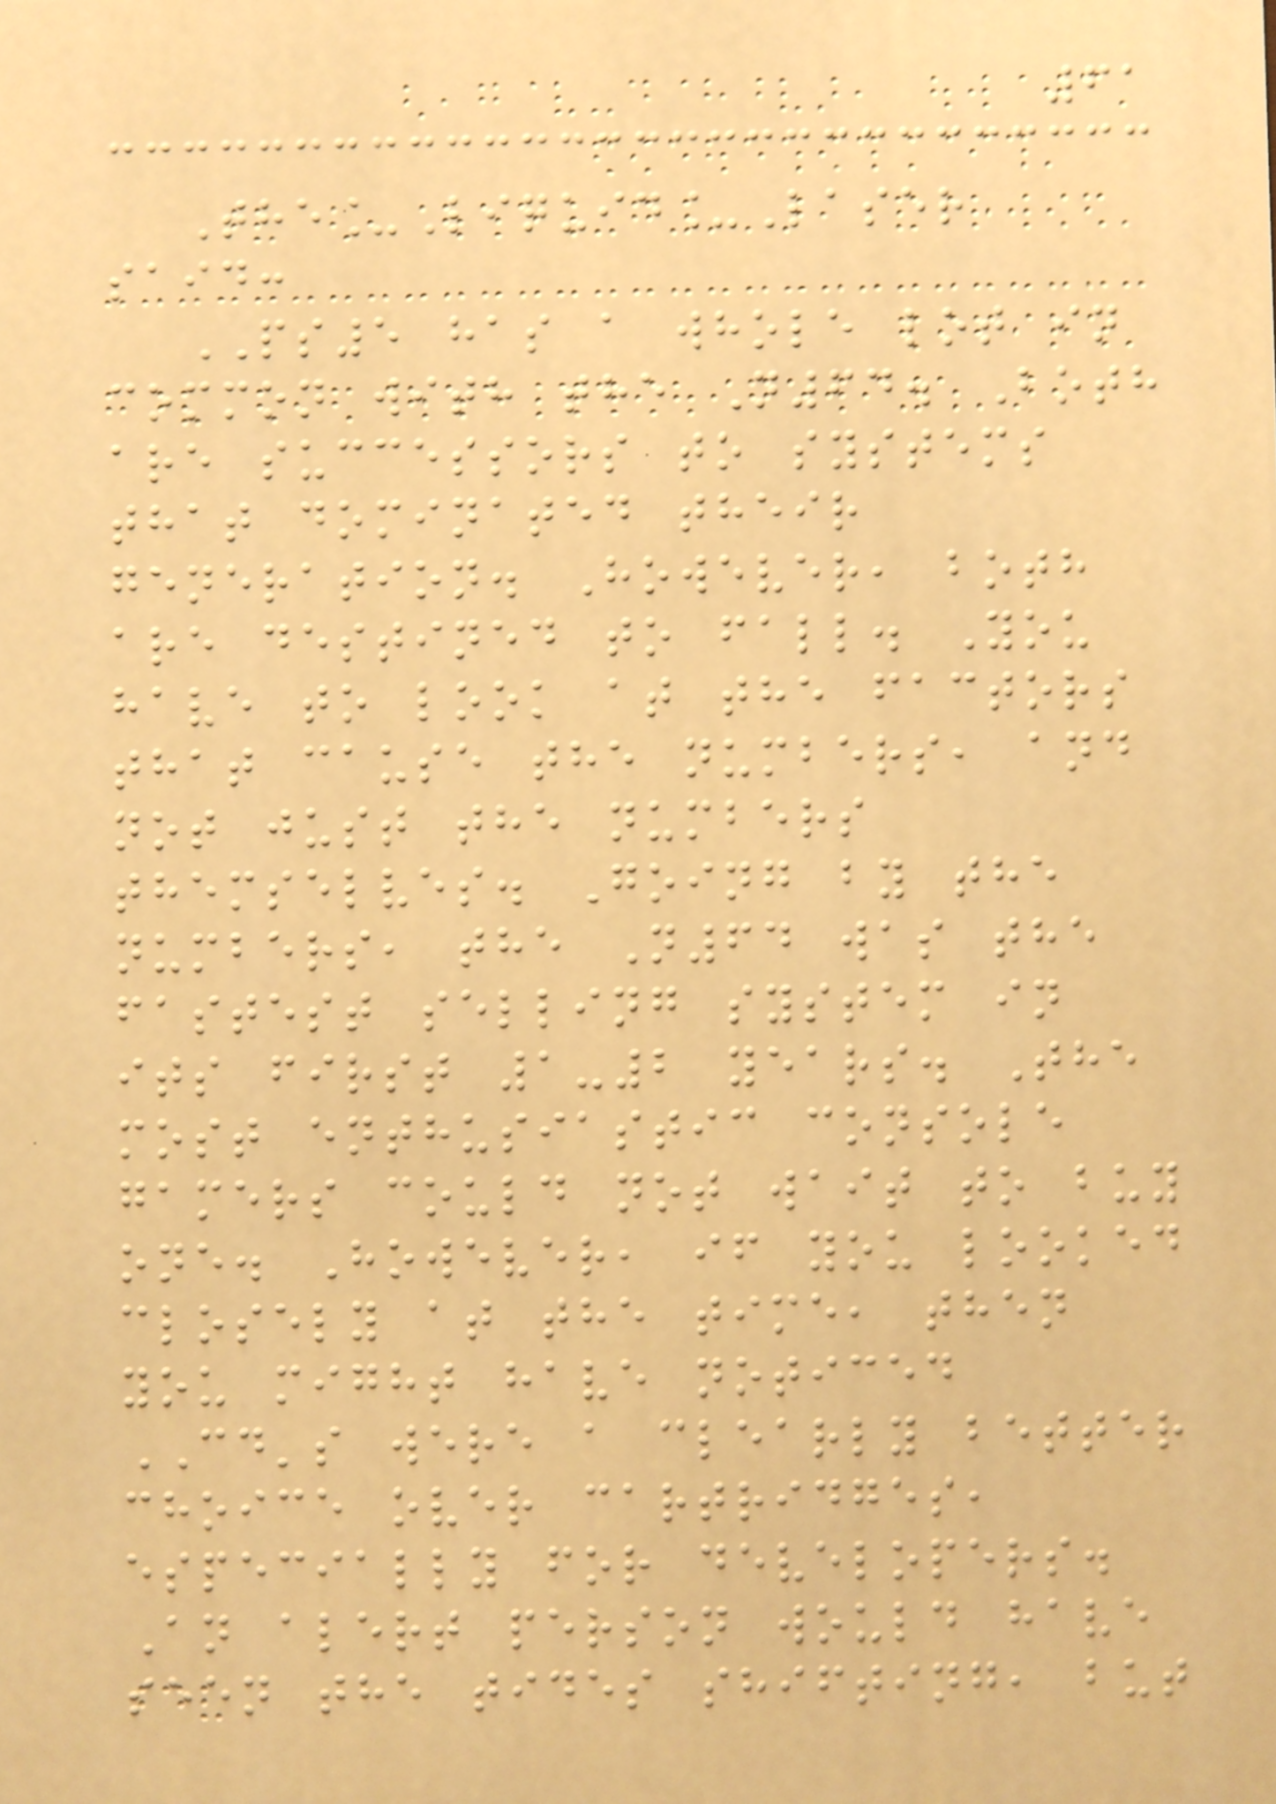61
The_Liquid_Laser
said:
PS5 has a whole lot in
common with the N64. Both
are successors to systems
that dominated their
generation. However, both
are destined to fall. You
have to look at the factors
that cause the numbers, and
not just the numbers
themselves. Going by the
numbers, the N64 was the
fastest selling system in
its first 1-2 years. The
most enthusiastic console
gamers could not wait to buy
one. However, if you looked
closely at the time, then
you might have noticed
CD's were a clearly better
choice over cartridges,
especially for developers.
An alert person would have
seen the tides shifting, but
